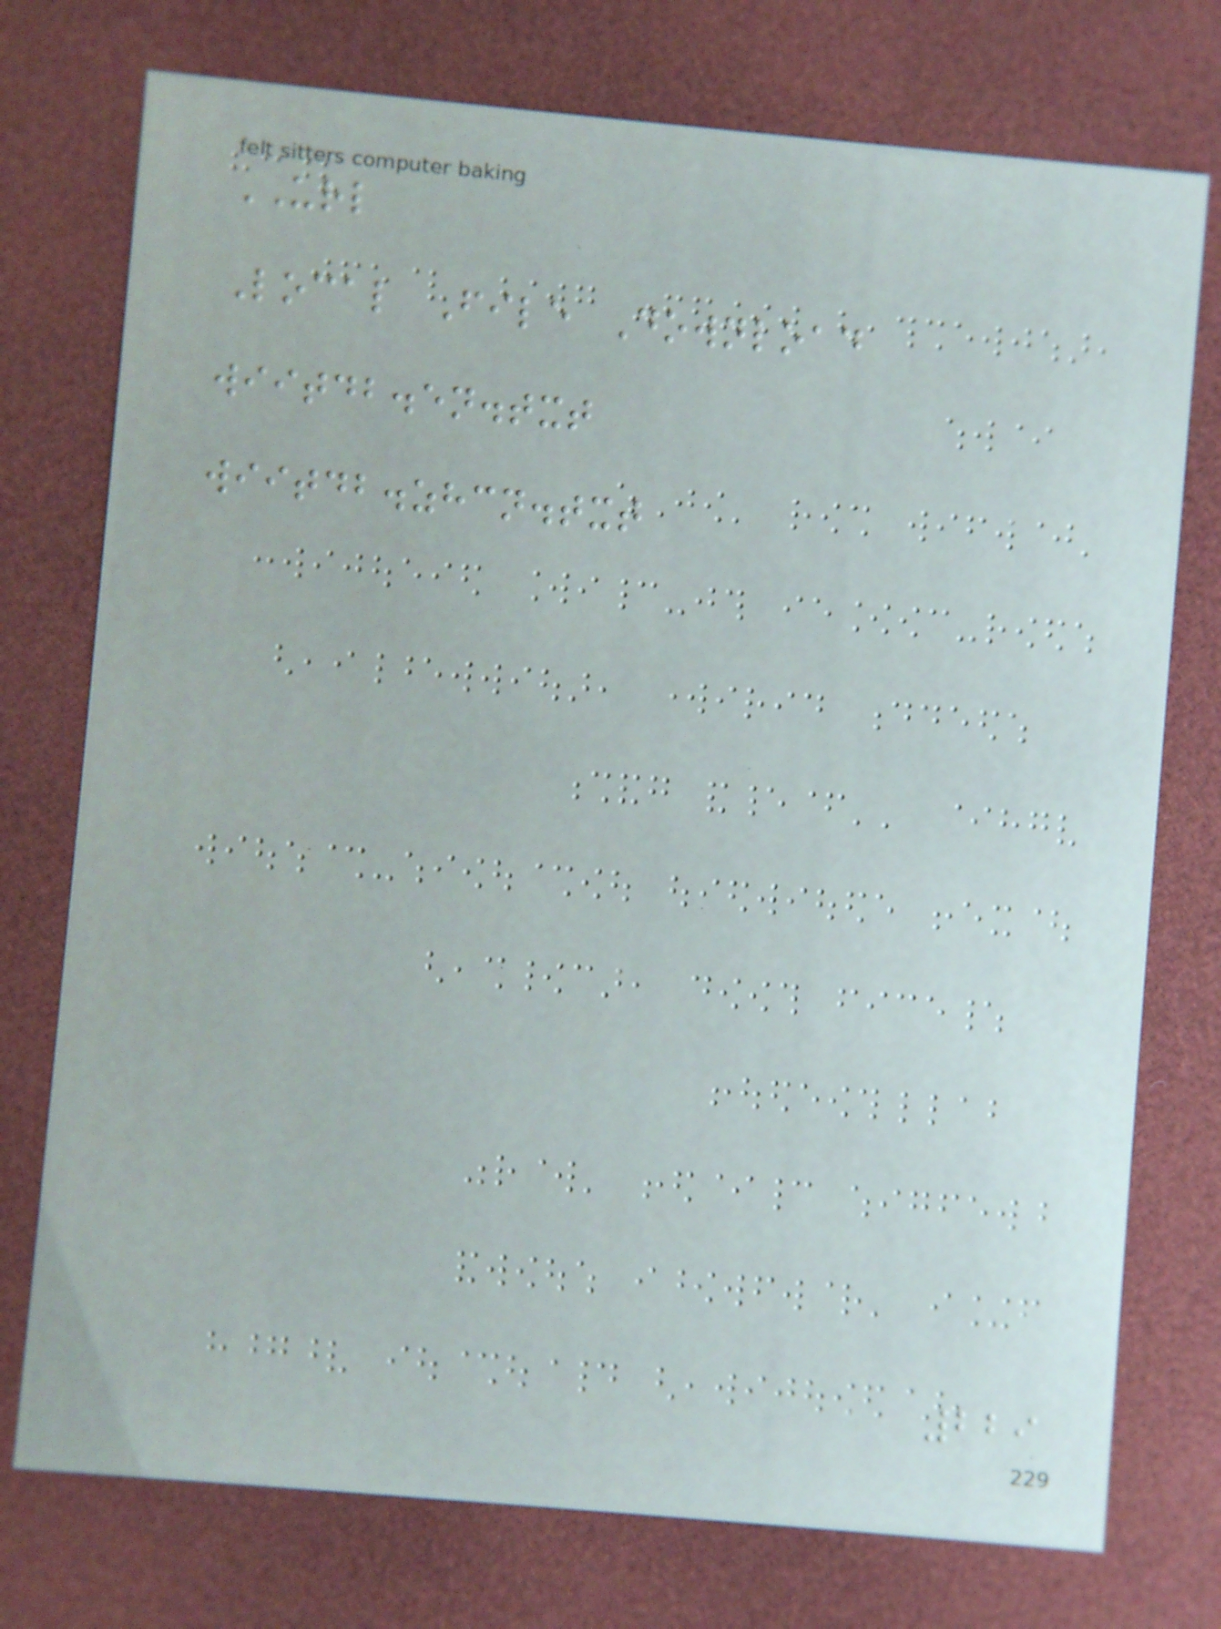URL
Local File Download
wiitdb.en.txt
wiitdb.zhcn.txt
229
